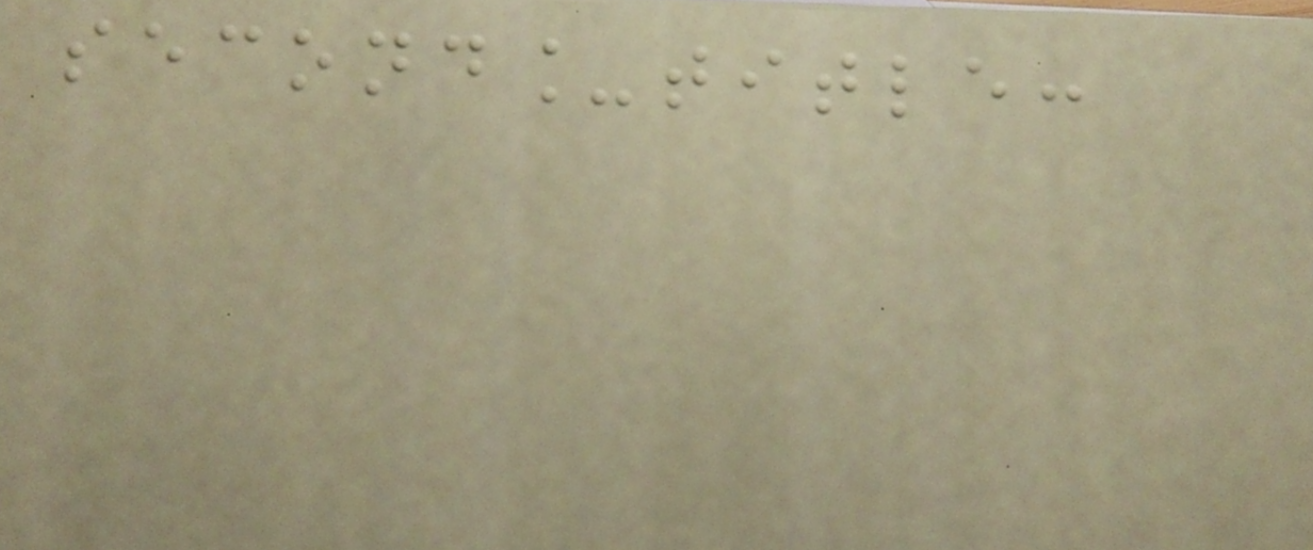second_title:
